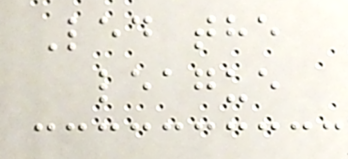Led the
league
